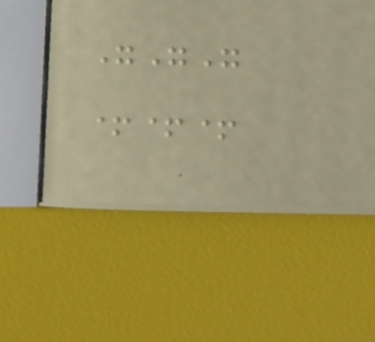"""
+++
